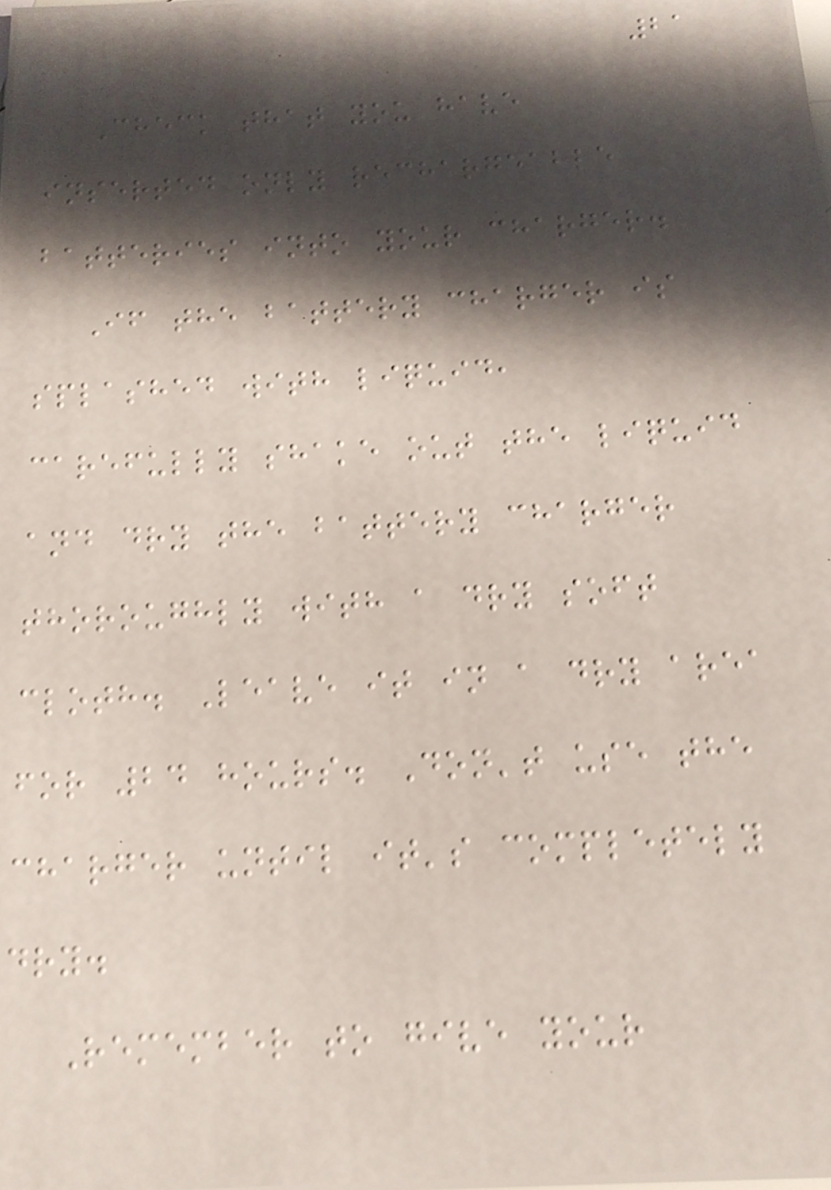21
Check that you have
inserted only rechargeable
batteries into your charger.
If the battery charger is
splashed with liquid,
carefully shake out the liquid
and dry the battery charger
thoroughly with a dry soft
cloth. Leave it in a dry area
for 24 hours. Don't use the
charger until it's completely
dry.
Remember to give your
